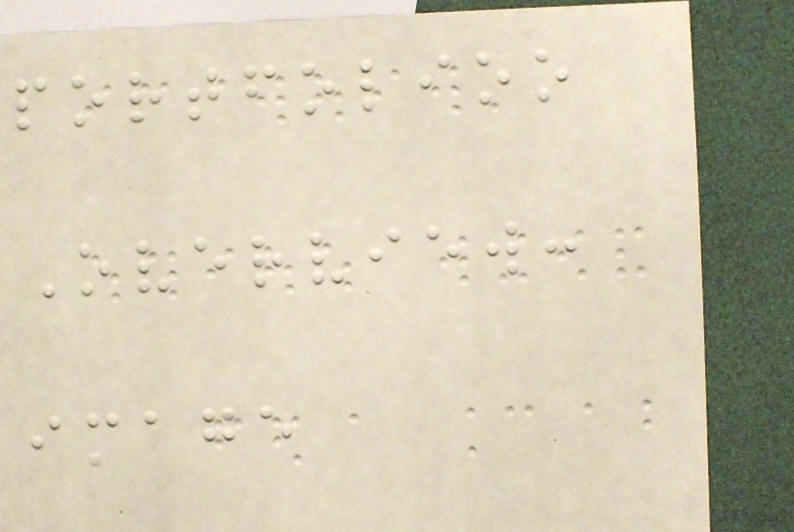portfolioo
Overview:
image
